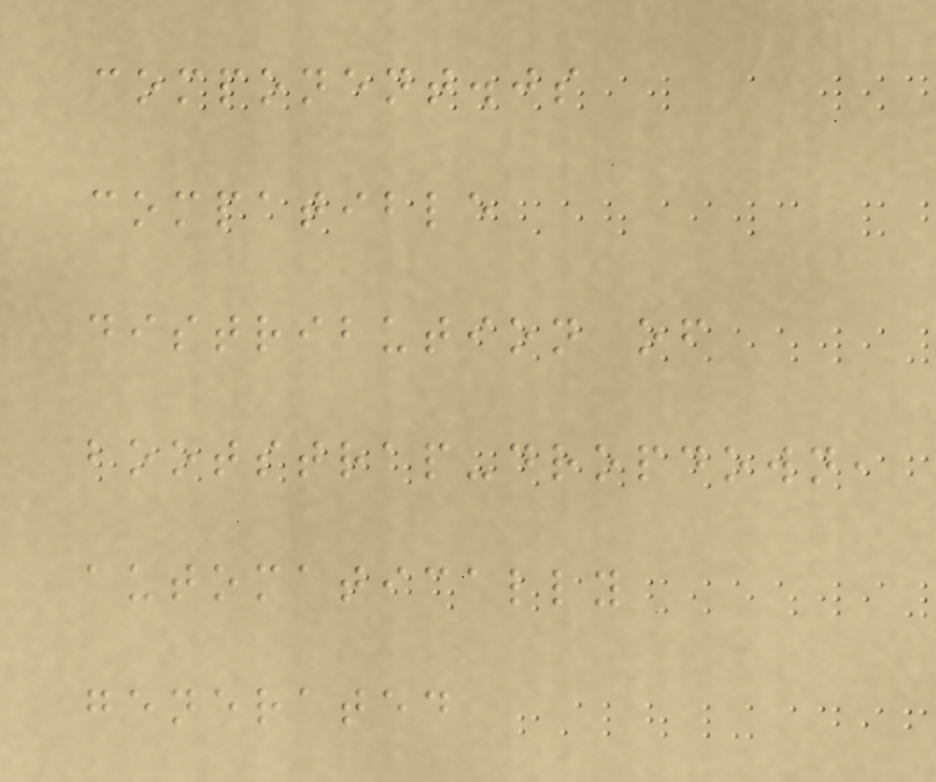component.js
compatible
distribution of
bootstrap-dropdown,
automatically
generated
